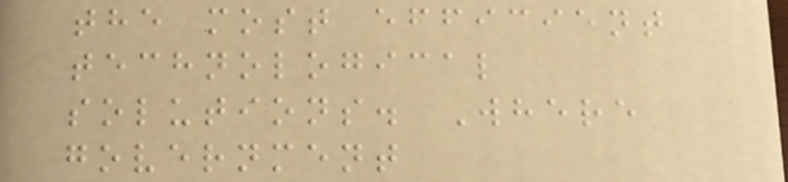the most efficient
technological
solutions. Where
government
